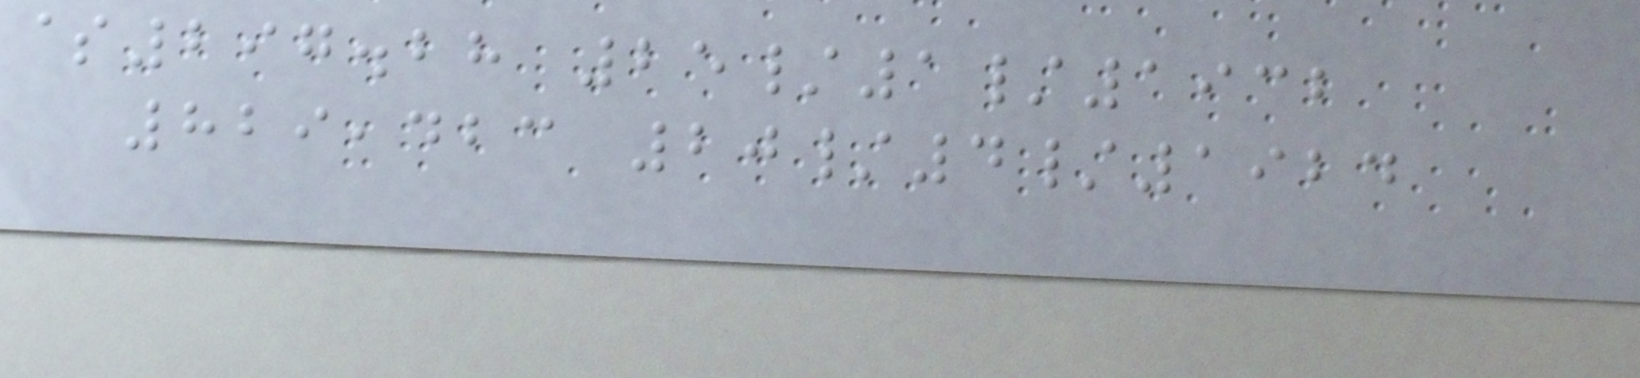$297.28 25/1/1932
829,423 20/4/1924
